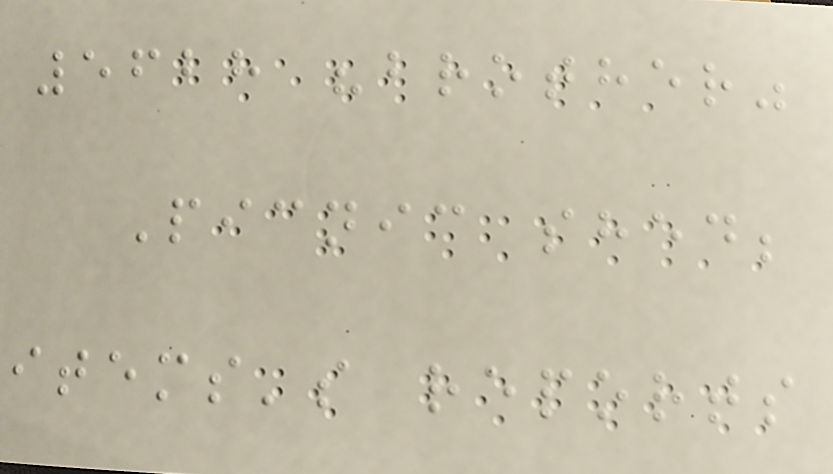5628 "brother"
Picnic shed;
items's reports
